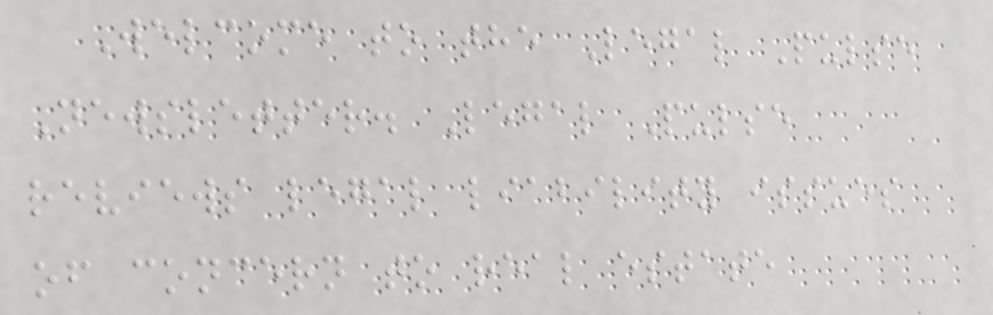Welcome to the Legal Pulse
Newsletter. Legal Pulse
reviews legal liability issues
of concern to real estate
